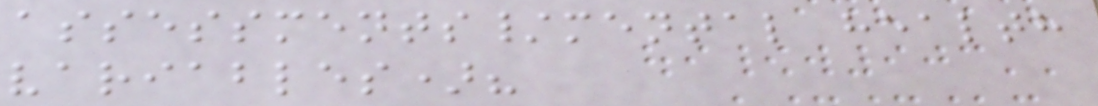assessments/mental health
variables)?
